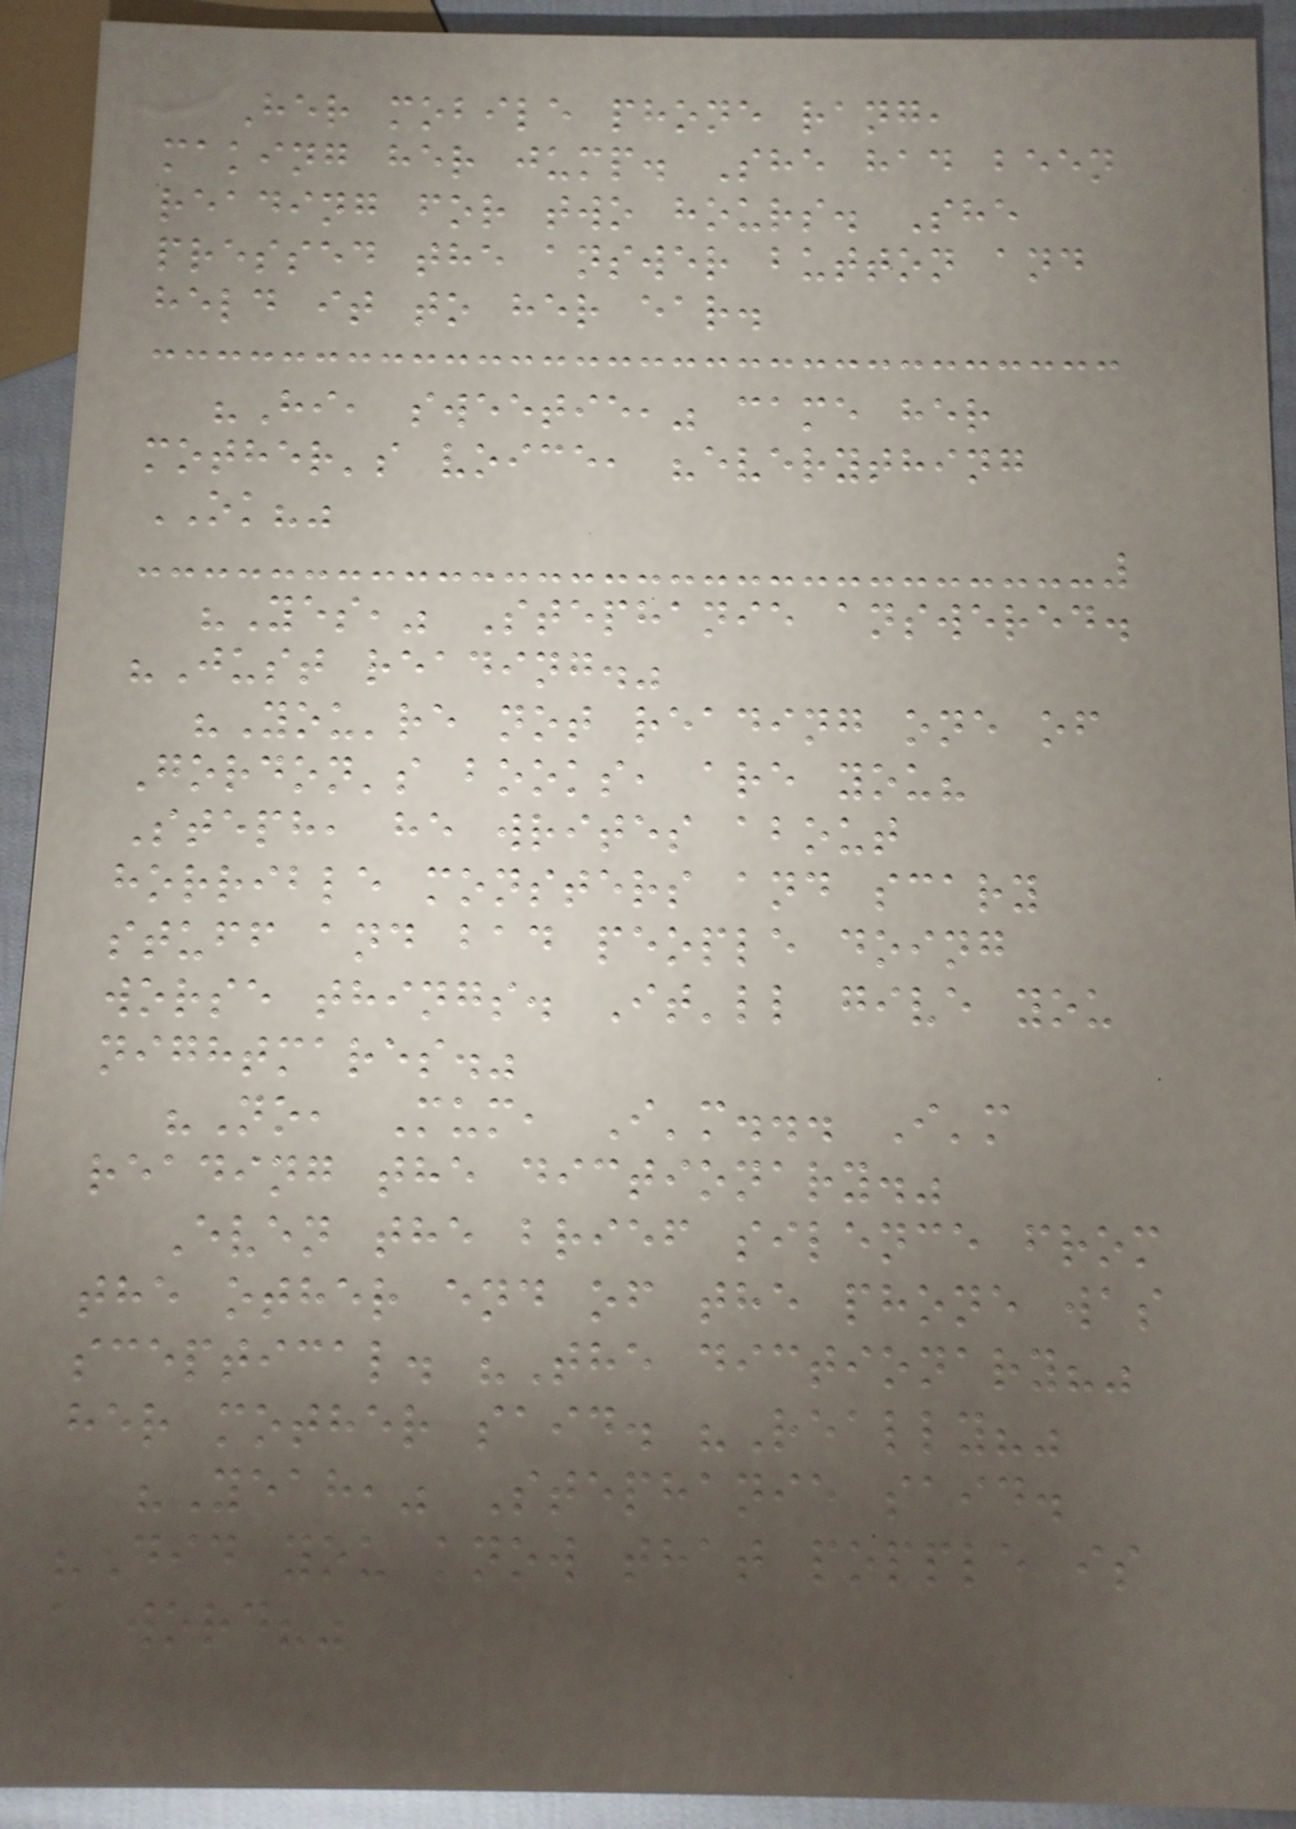Her mobile phone rang,
making her jump. She had been
reading for two hours. She
pressed the answer button and
held it to her ear.
"Hi, sweetie," came her
mother's voice, "everything
OK?"
"Yes," Stephanie answered.
"Just reading."
"You're not reading one of
Gordon's books, are you?
Steph, he writes about
horrible monsters and scary
stuff and bad people doing
worse things. It'll give you
nightmares."
"No, Mum, I'm... I'm
reading the dictionary."
Even the brief silence from
the other end of the phone was
sceptical. "The dictionary?"
her mother said. "Really?"
"Yeah," Stephanie said.
"Did you know that popple is
a word?"
